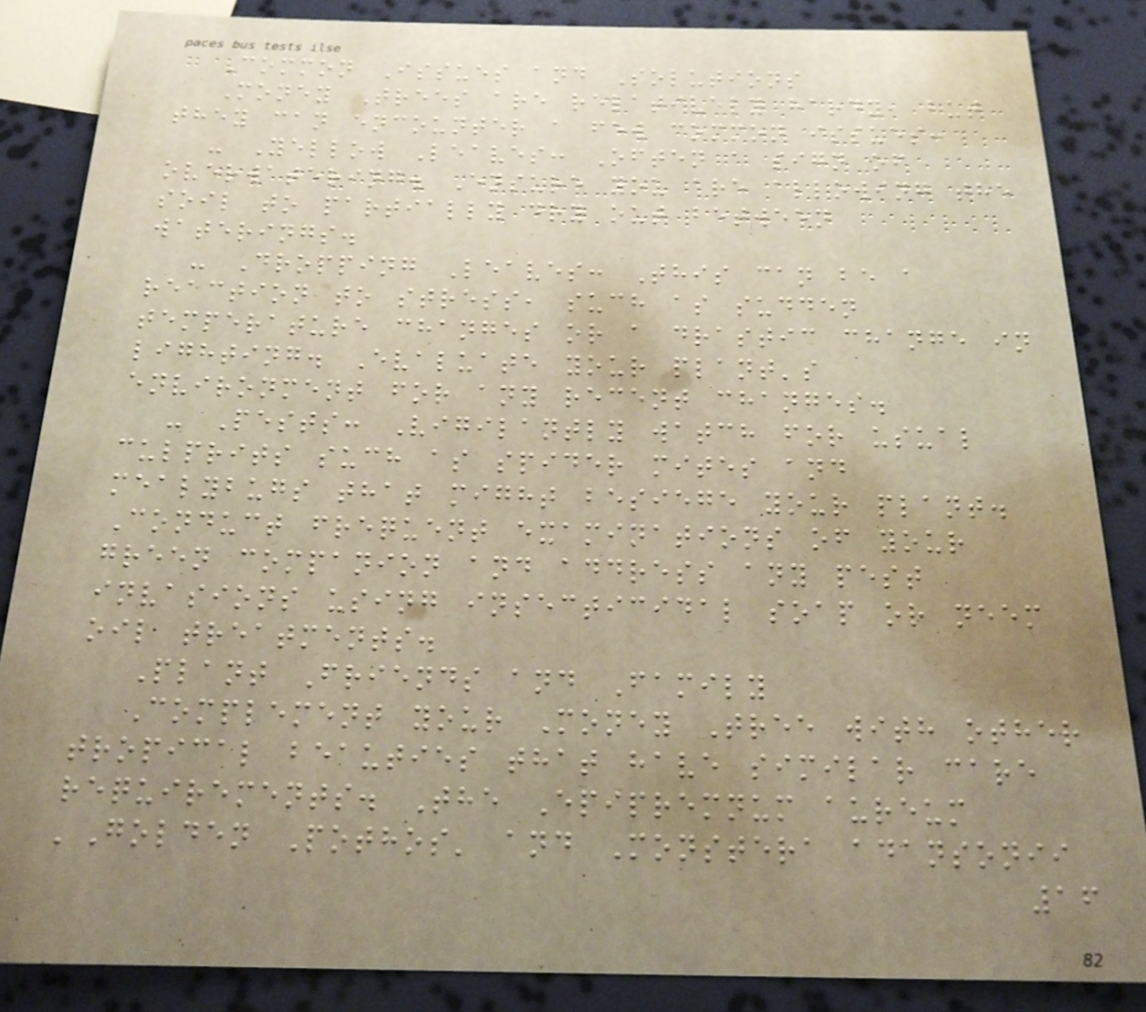Common Issues and Solutions
Money Trees are relatively hardy, but
they can encounter a few common issues:
- Yellow Leaves: Often a sign of
overwatering. Ensure you are allowing the
soil to partially dry out between
waterings.
- Dropping Leaves: This can be a
reaction to stress, such as sudden
temperature changes or a drastic change in
lighting. Evaluate your plant's
environment for any recent changes.
- Pests: Vigilantly watch for usual
culprits such as spider mites and
mealybugs that might besiege your plant.
Conduct frequent examinations of your
green companion and address any pest
invasions using insecticidal soap or neem
oil treatments.
Plant Friends and Family
Complement your Money Tree with other
tropical beauties that have similar care
requirements. The Epipremnum aureum
'Golden Pothos' and Monstera adansonii
16
